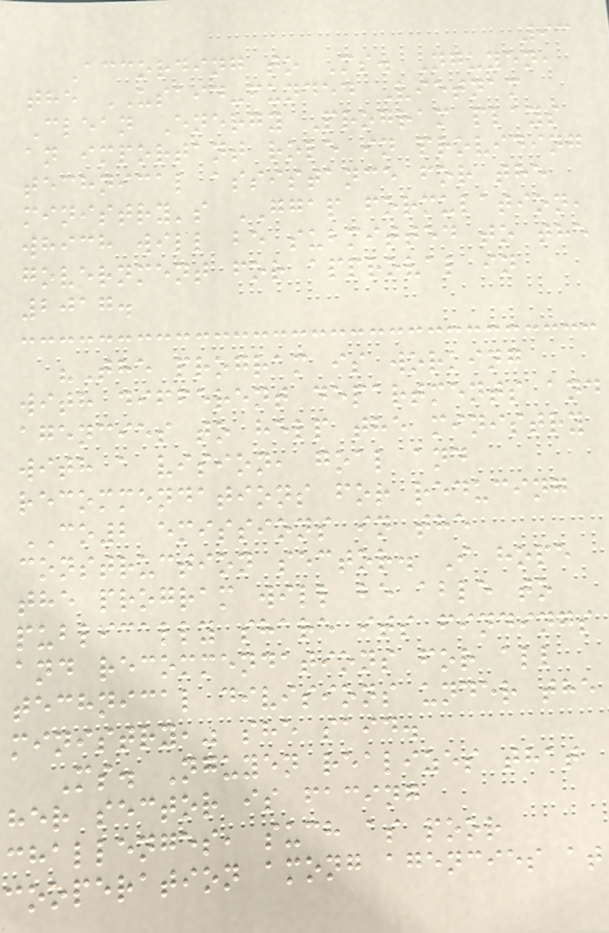93
According to Ms. Nguyen,
the USAID-funded Vietnam
Clean Energy Program plays
an important role in providing
technical assistance for the
ministry's GGAP formulation,
which will be submitted to the
government for approval in
2017.
"The program is working
with different departments and
agencies to help the ministry
with a vision, goal and
recommendations for reducing
CO2 emissions in the
construction sector. I hope
the program will be able to
publically share its findings
and recommendations for all
technical divisions under the
ministry," she said.
Ms. Nguyen realizes that
her sector is facing
challenges, such as poor
cooperation among agencies at
